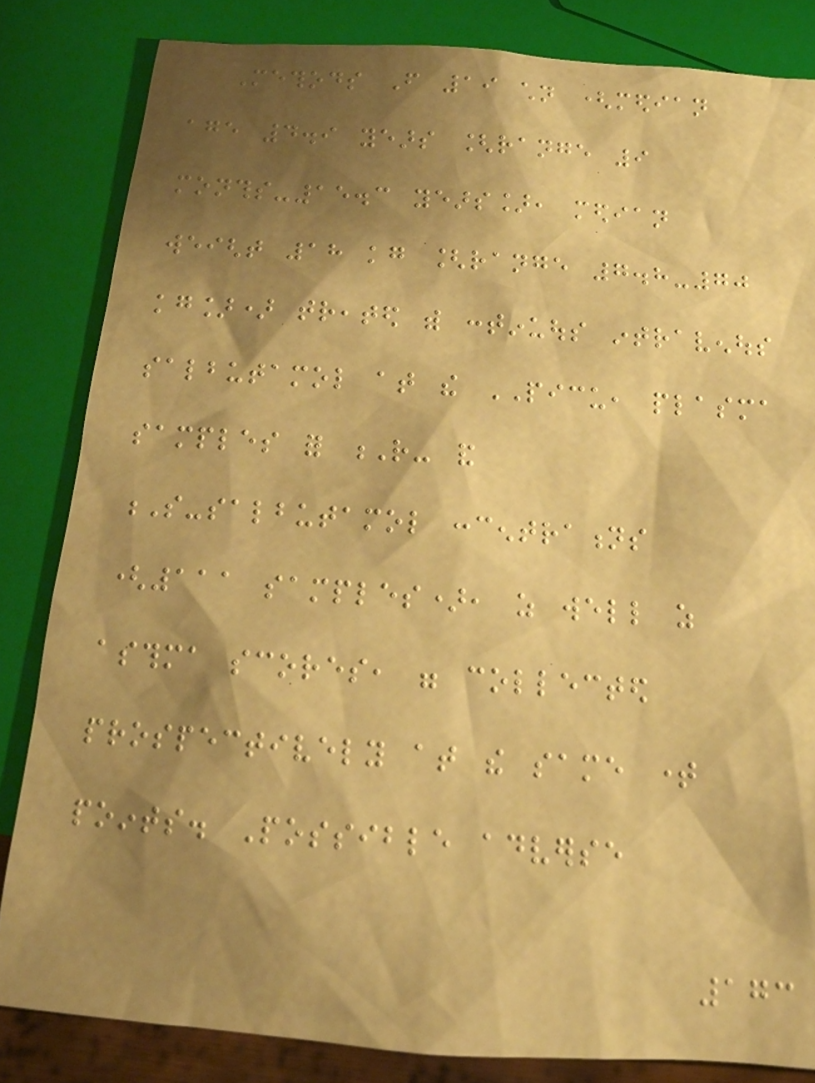Methods From 19 children (median
age 4.9 years [range 9
months-15.3 years], median
weight 18 kg [range 7.8-70
kg]) treated with continuous intravenous
salbutamol at the PICU, plasma
samples for R- and
S-salbutamol concentrations
(111 samples), as well as
asthma scores, were collected
prospectively at the same time
points. Possible adverse
173
